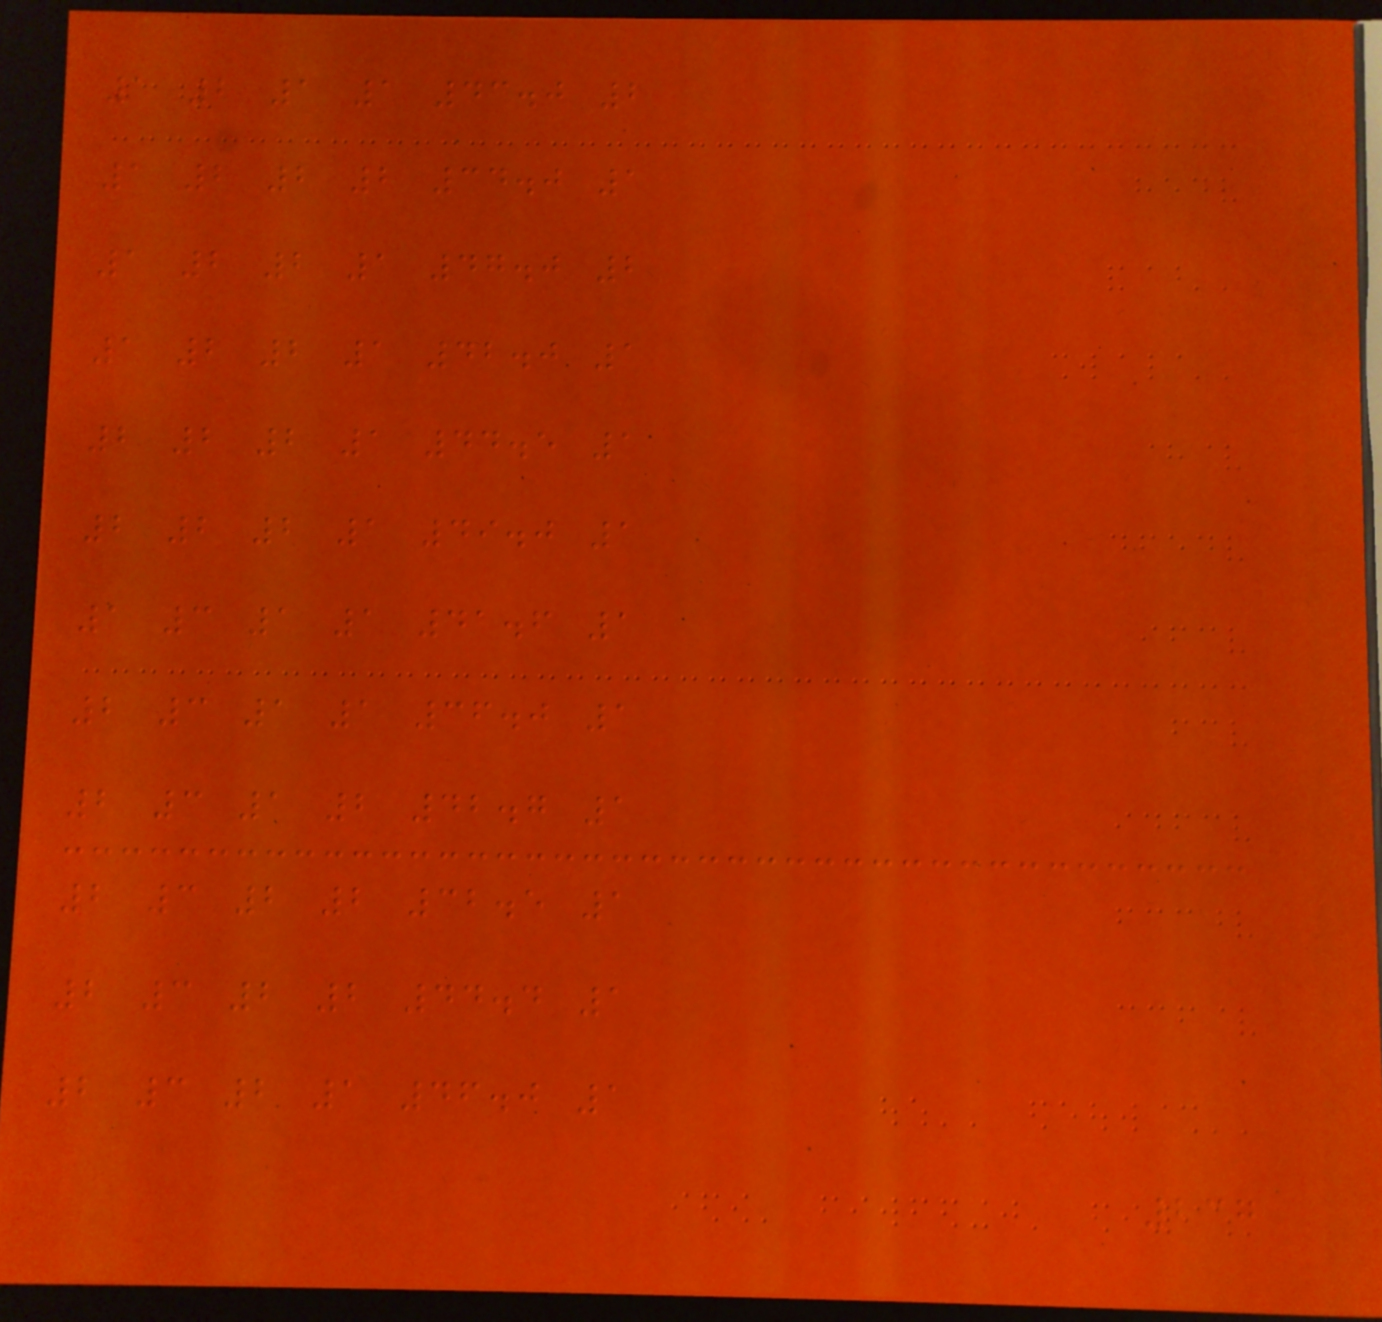1 2 1 1 43.0 2
1 2 2 2 34.0 1
1 2 2 1 47.0 2
1 2 2 1 42.0 1
2 2 2 1 44.5 1
2 2 2 1 49.0 1
1 3 1 1 41.6 1
2 3 1 1 36.0 1
2 3 1 2 42.7 1
2 3 2 2 32.5 1
2 3 2 2 44.4 1
2 3 2 1 46.0 1
237
